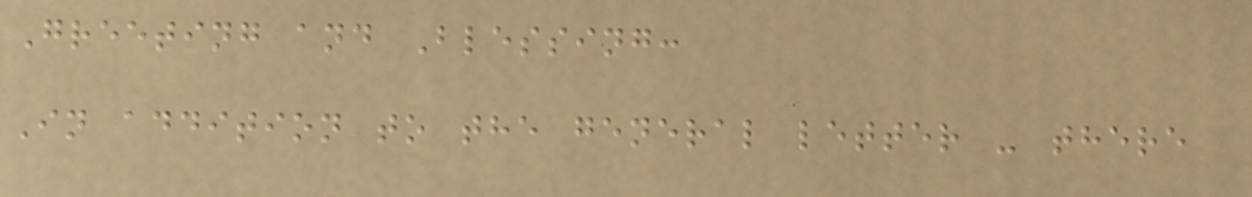Greeting and Blessing:
In addition to the general letter - there
